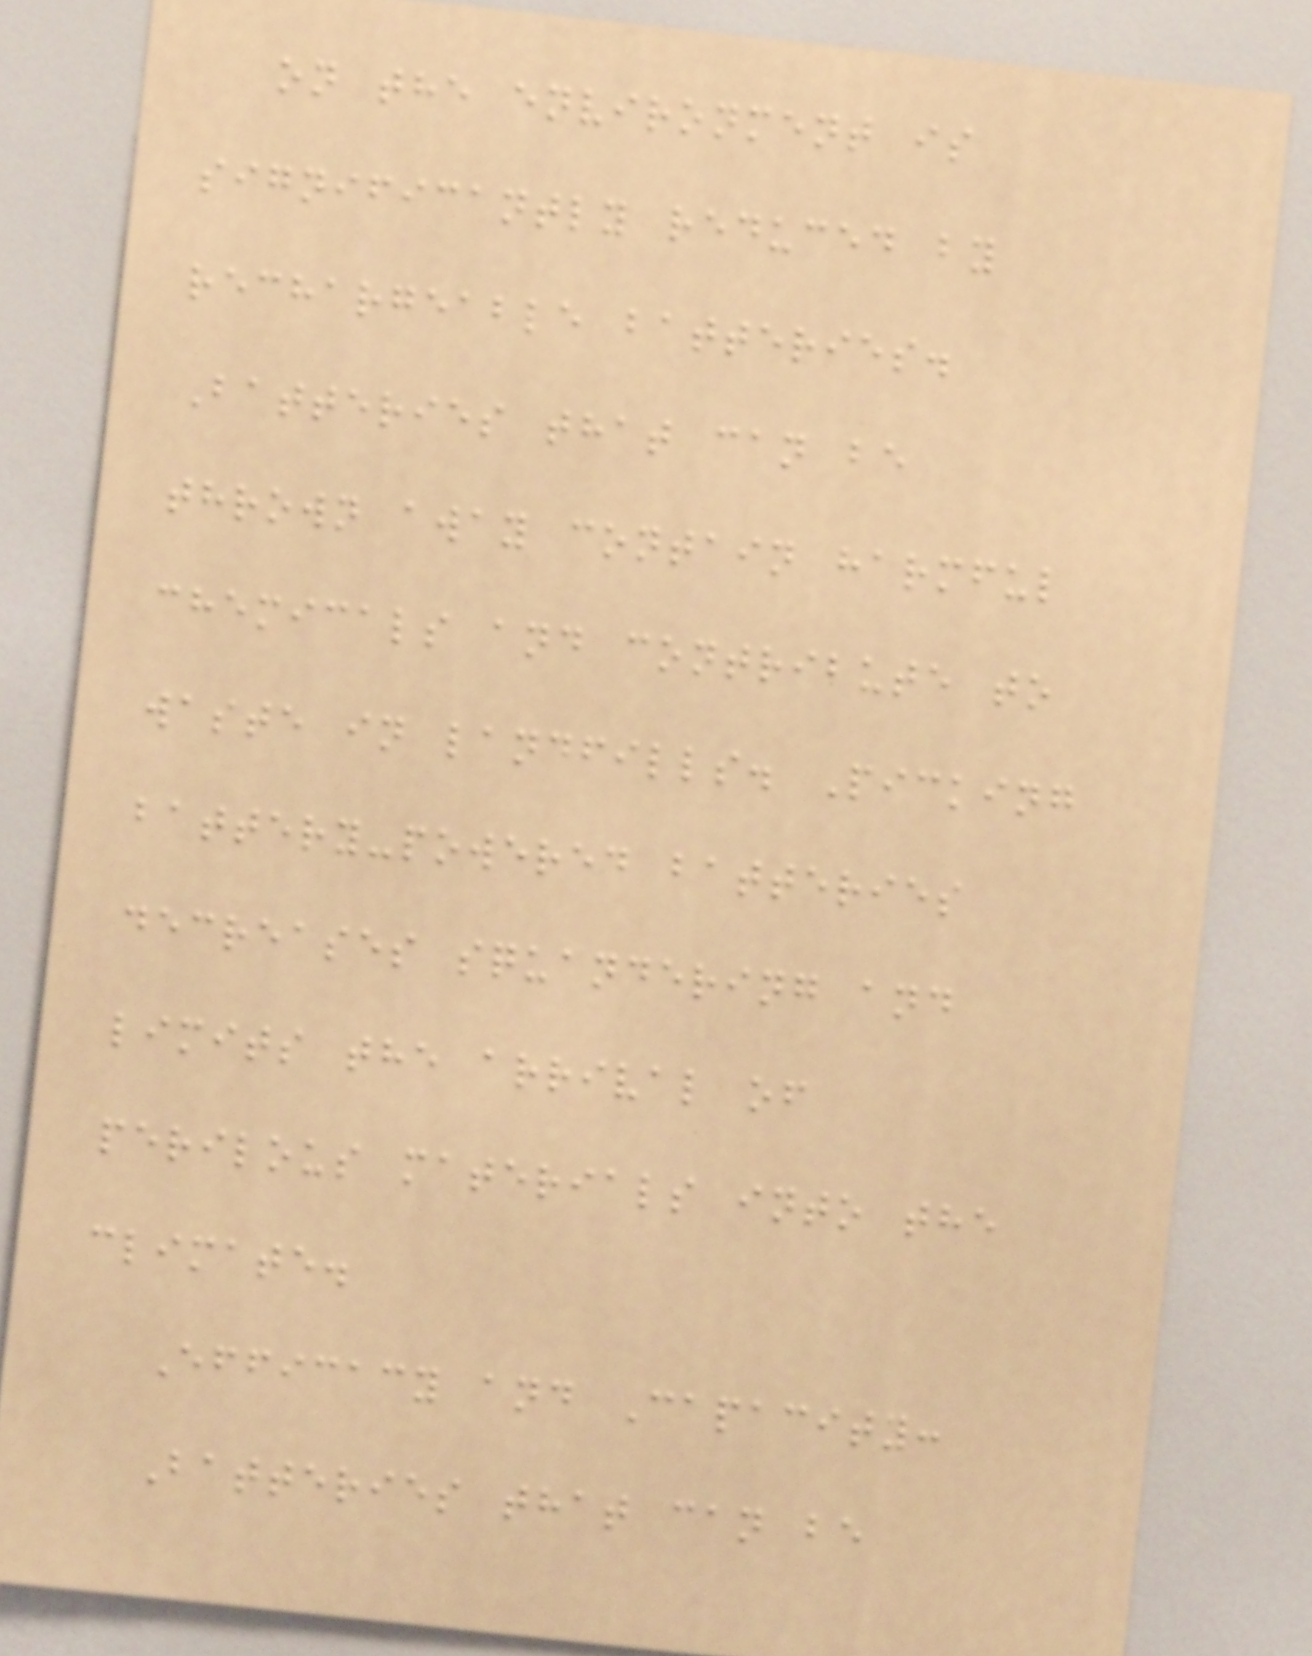on the environment is
significantly reduced by
rechargeable batteries.
Batteries that can be
thrown away contain harmful
chemicals and contribute to
waste in landfills. Picking
battery-powered batteries
decreases squandering and
limits the arrival of
perilous materials into the
climate.
Efficacy and Capacity:
Batteries that can be
